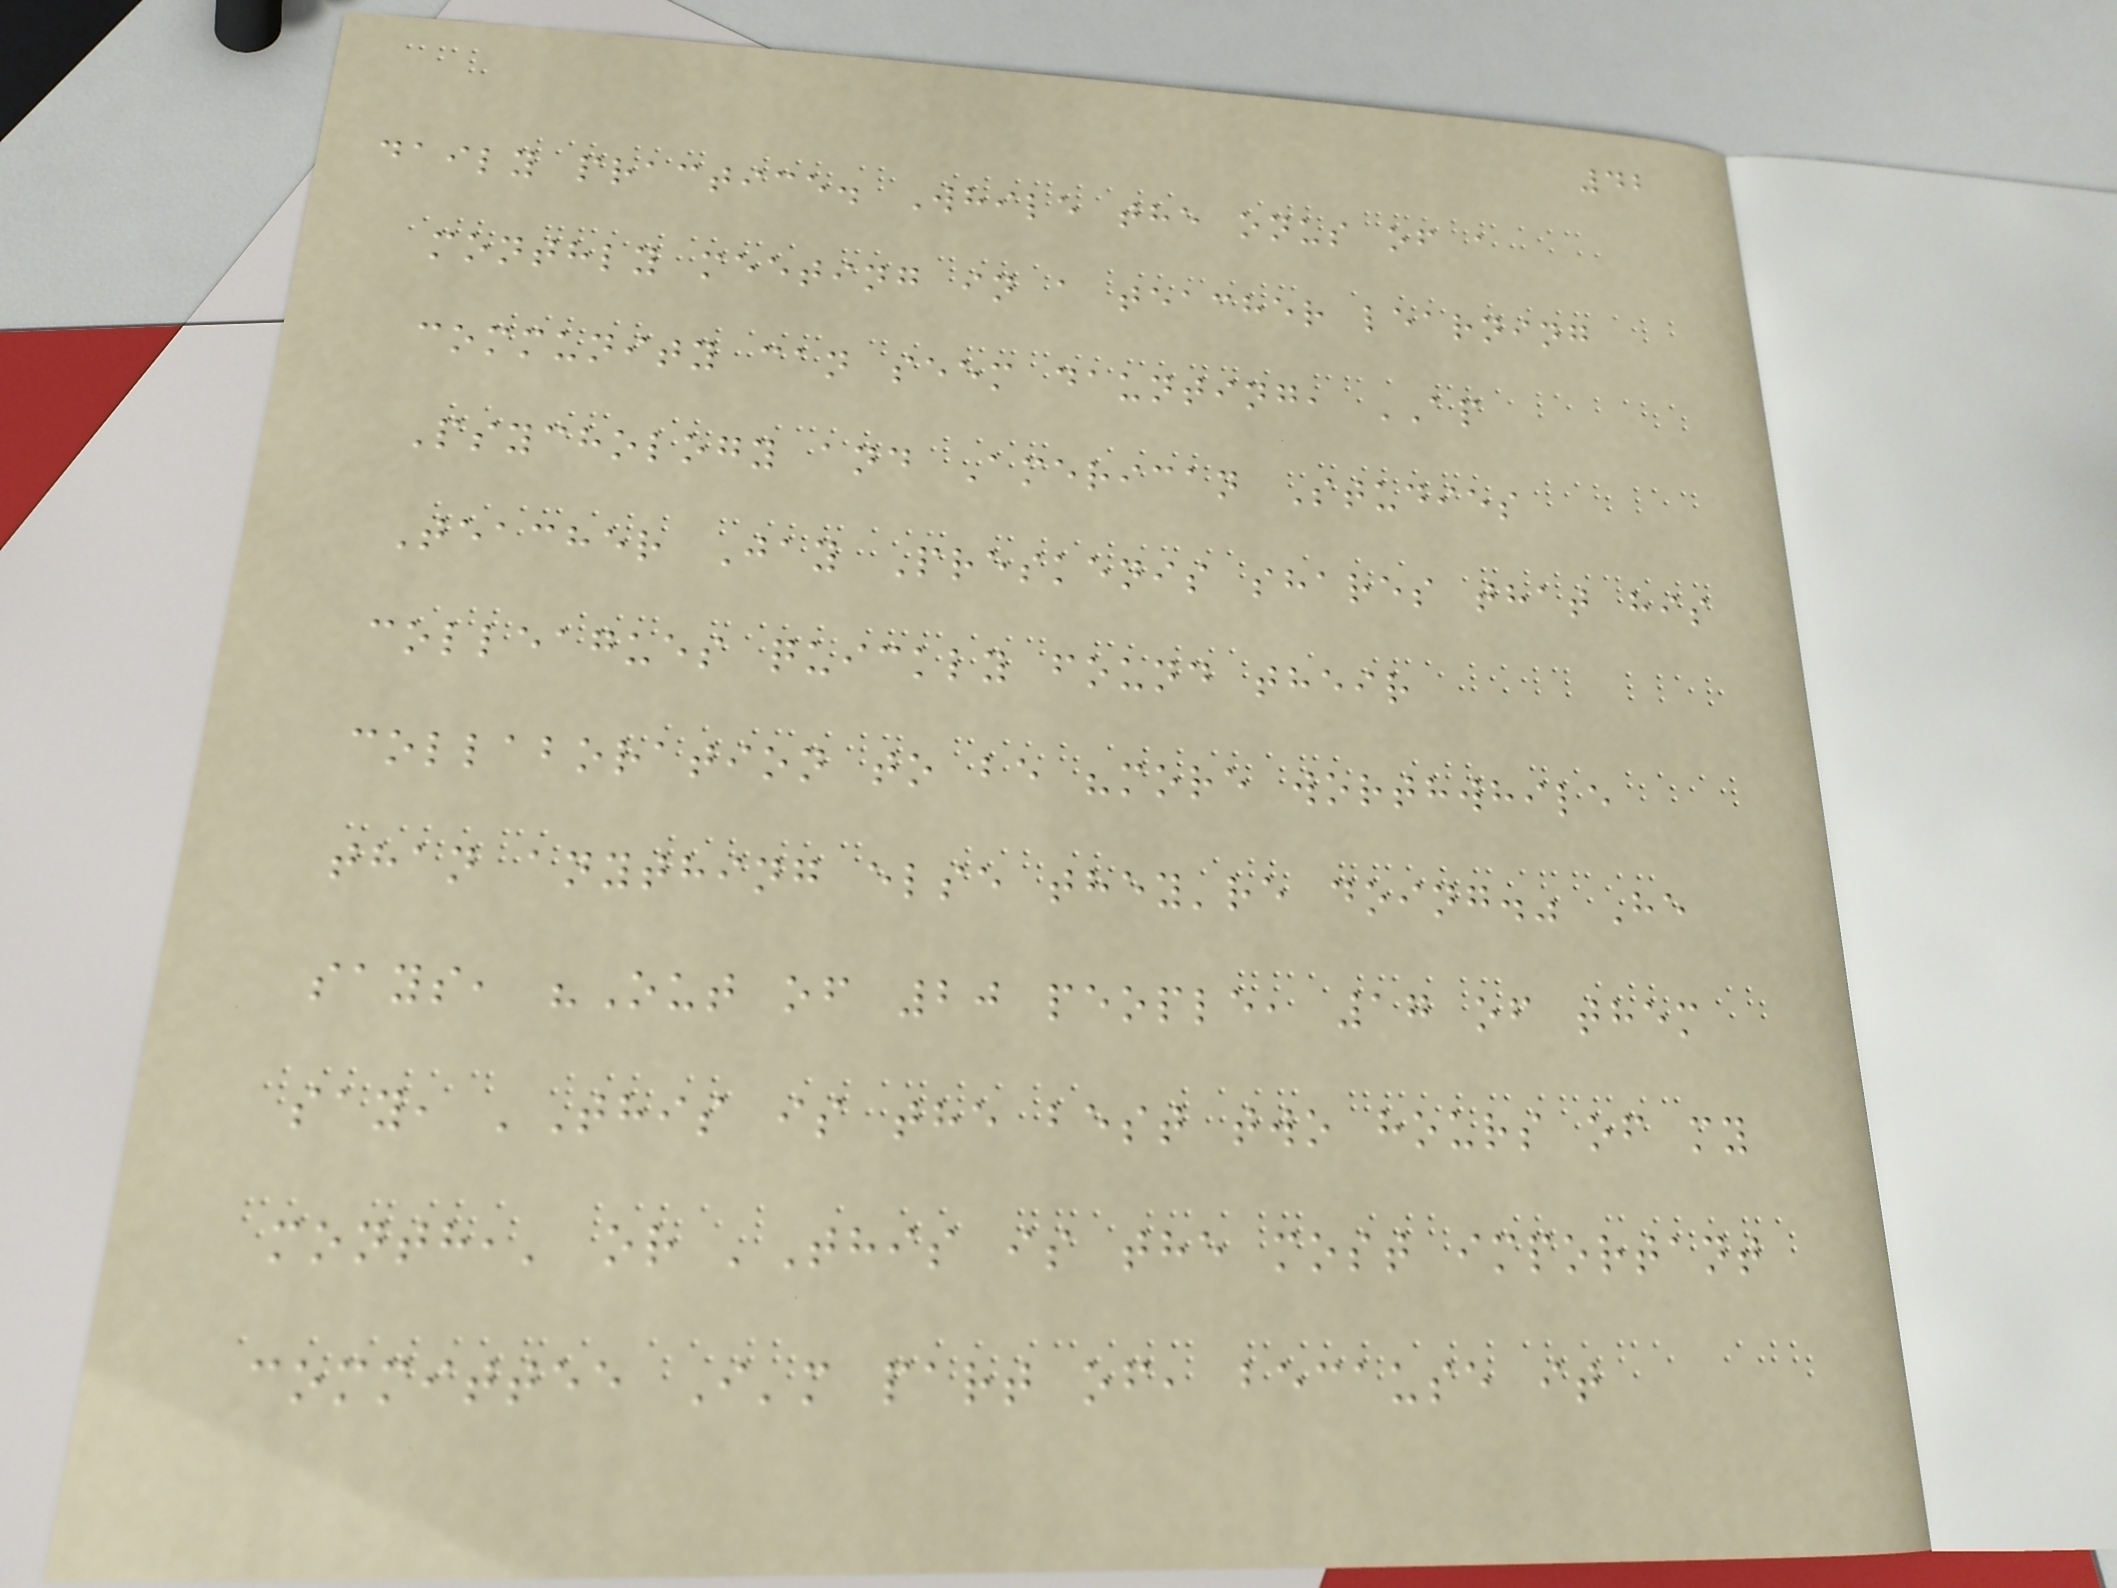42
daily practice. While the onus of a
monthly meeting in a teacher learning
community can seem daunting, AP
Psychology and American Studies
Teacher Jay Preskenis shares that his
colleagues quickly found their
collaboration to be "more worthwhile
than anything else they're doing." He
says, "Out of 20 people, 17 of them
say, 'This is the best two hours of my
month,' or 'This is the most important
committee I'm part of, because it
